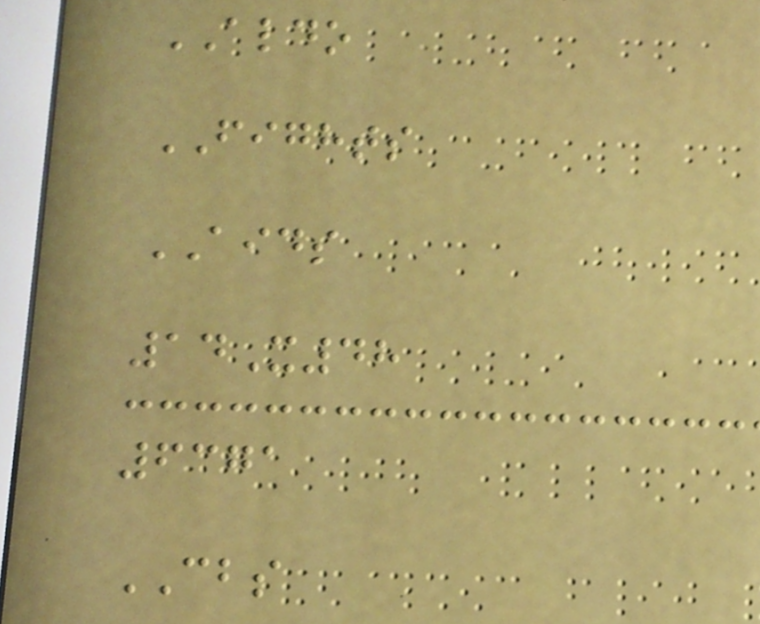ALDO
FIGHTS
AIDS
14X48
6371
CBS
